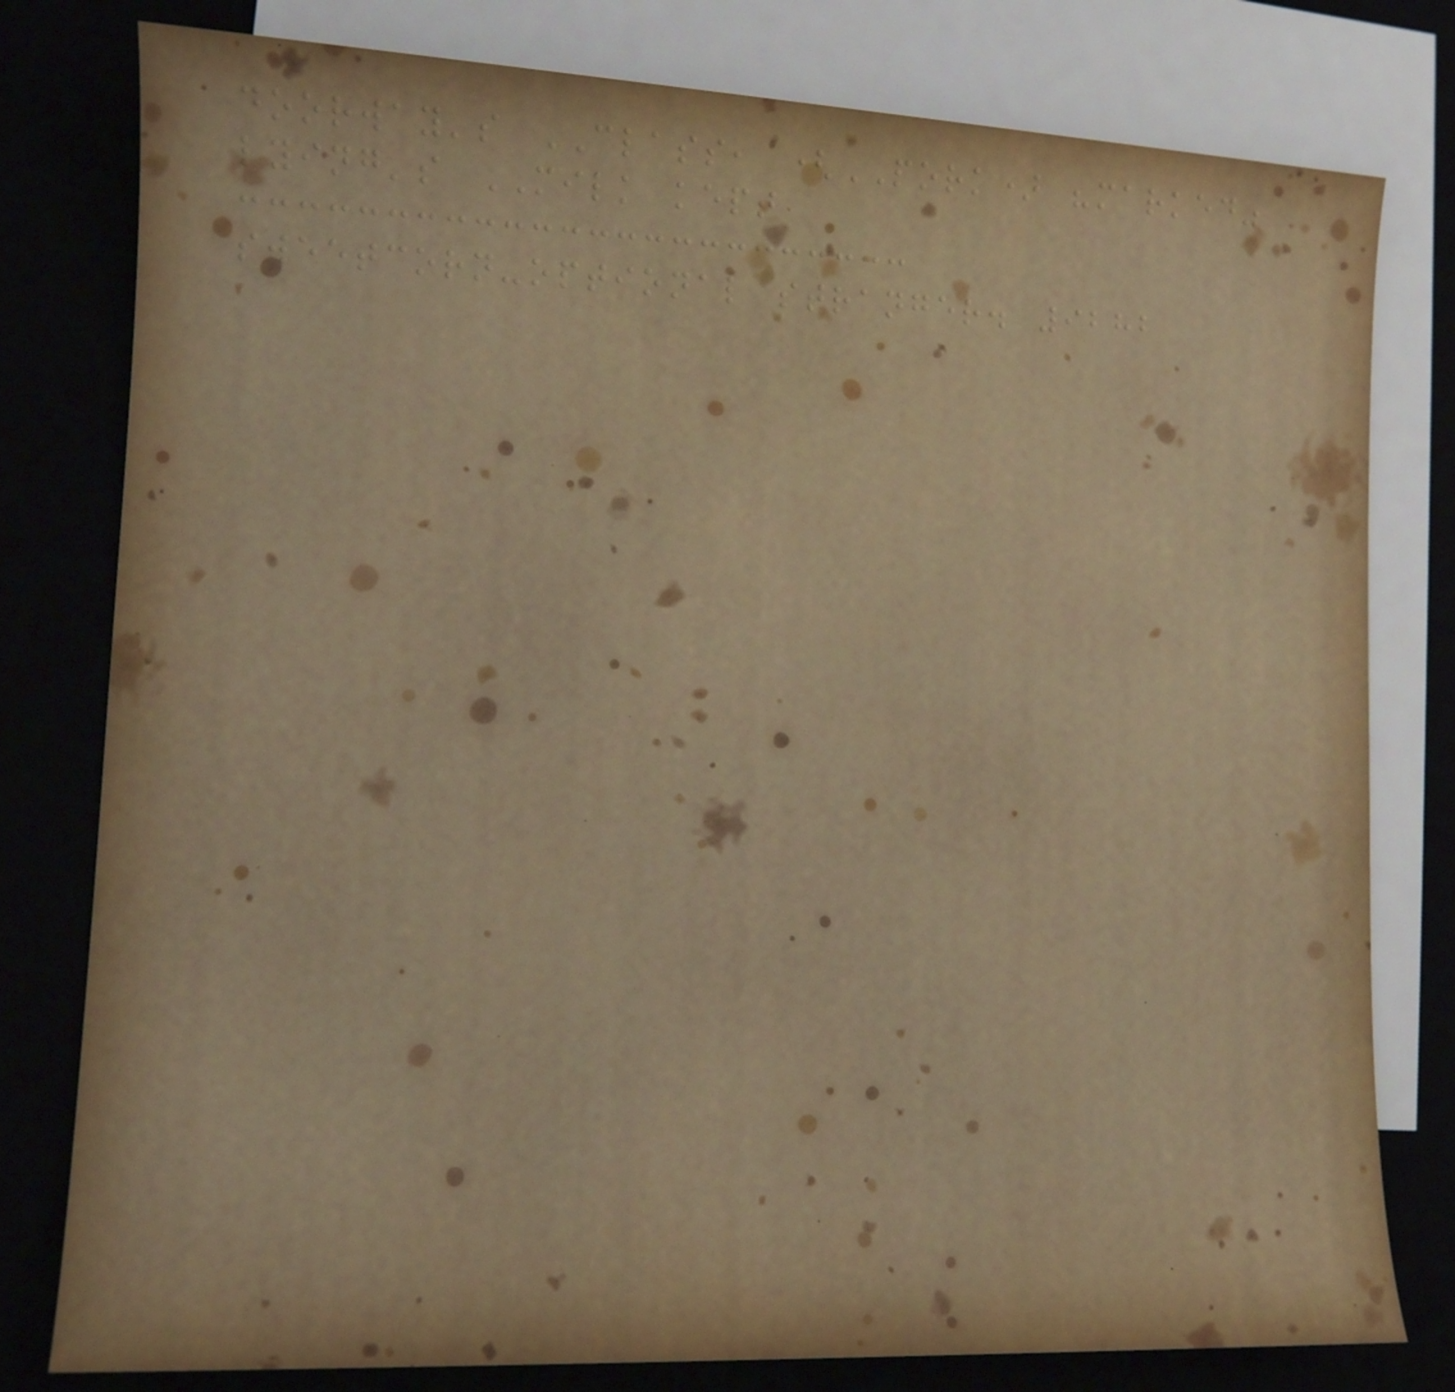doorway's CLASS, (PORK) "marked"
lying's MILK kept
sweetcorn-optional stranger. 9282
